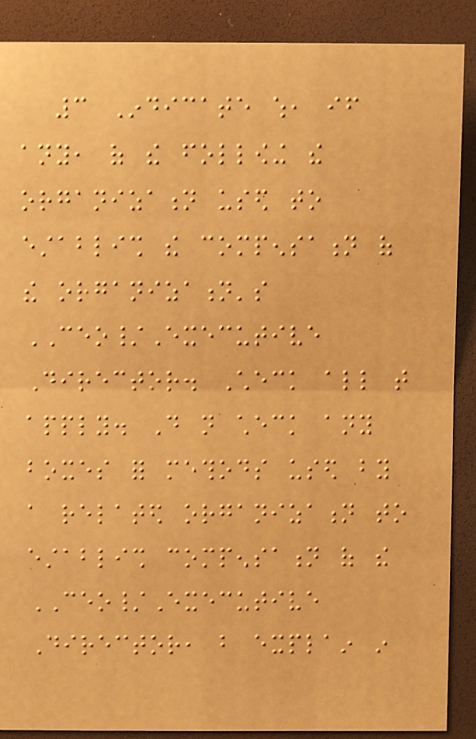3 Indicate which, if
any, of the following the
organization used to
establish the compensation of
the organization's
CEO/Executive
Director. Check all that
apply. Do not check any
boxes for methods used by
a related organization to
establish compensation of the
CEO/Executive
Director, but explain in
